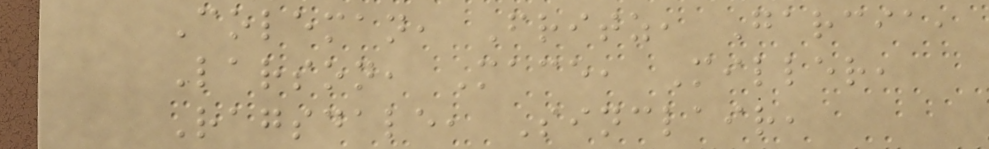Coleman, Fritz, Garcia,
Larson, Mace, Miller,
Ragsdale, Sinclair,
